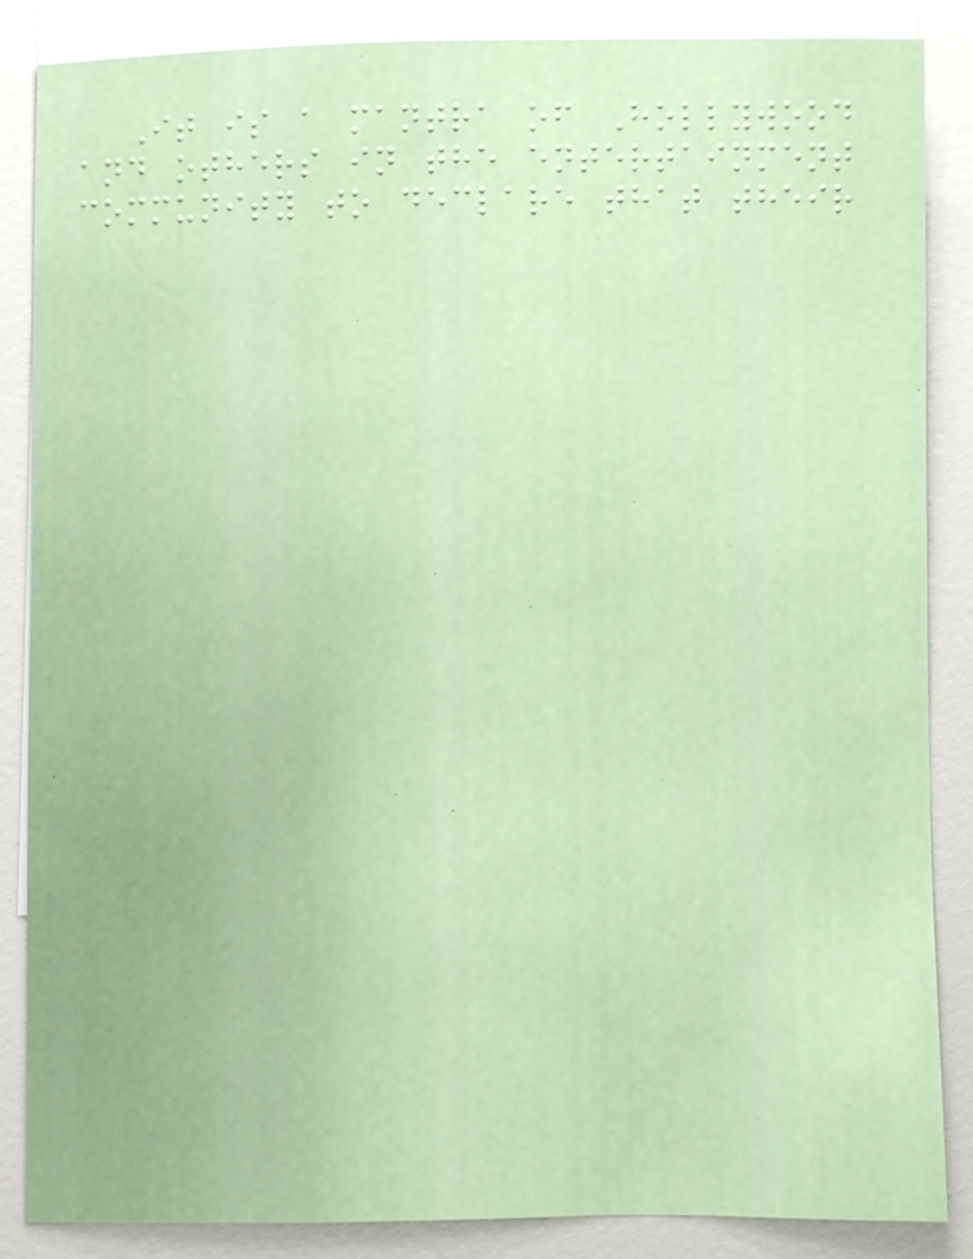It is a mantra of Hollywood
and others in the entertainment
community to declare that their
